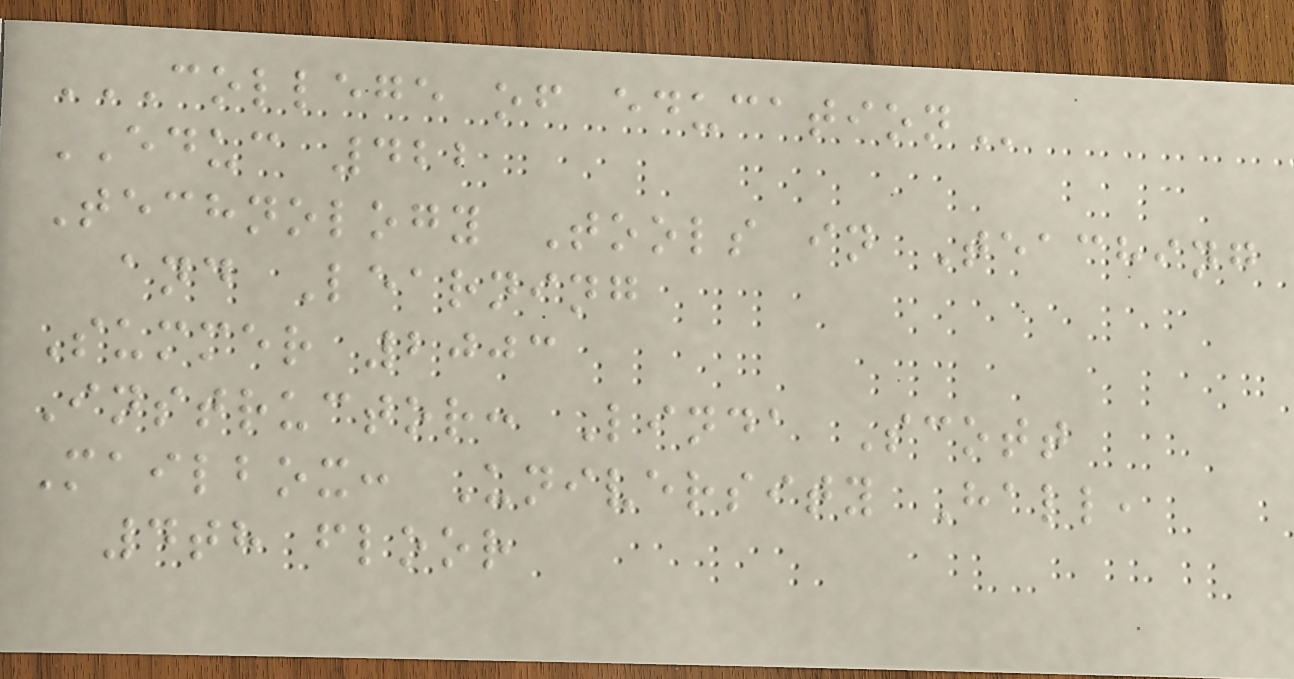COLLEGE OF EDUCATION
EDUC 422
Technology Tools in Teaching
and Learning
Summer 2003
Instructor: Linda Scott
Mailbox: University Hall,
4th floor
